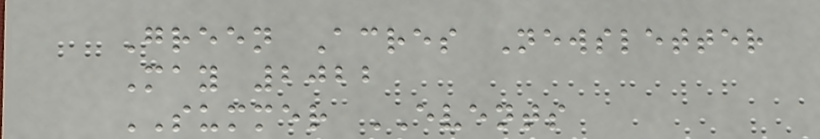Green Acres Newsletter
May 2022
SUMMER EVENTS
